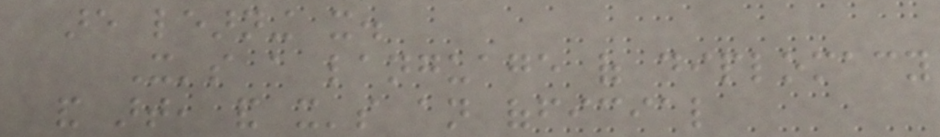are learning it.
It's a language of diplomacy
and art, and it's an official
